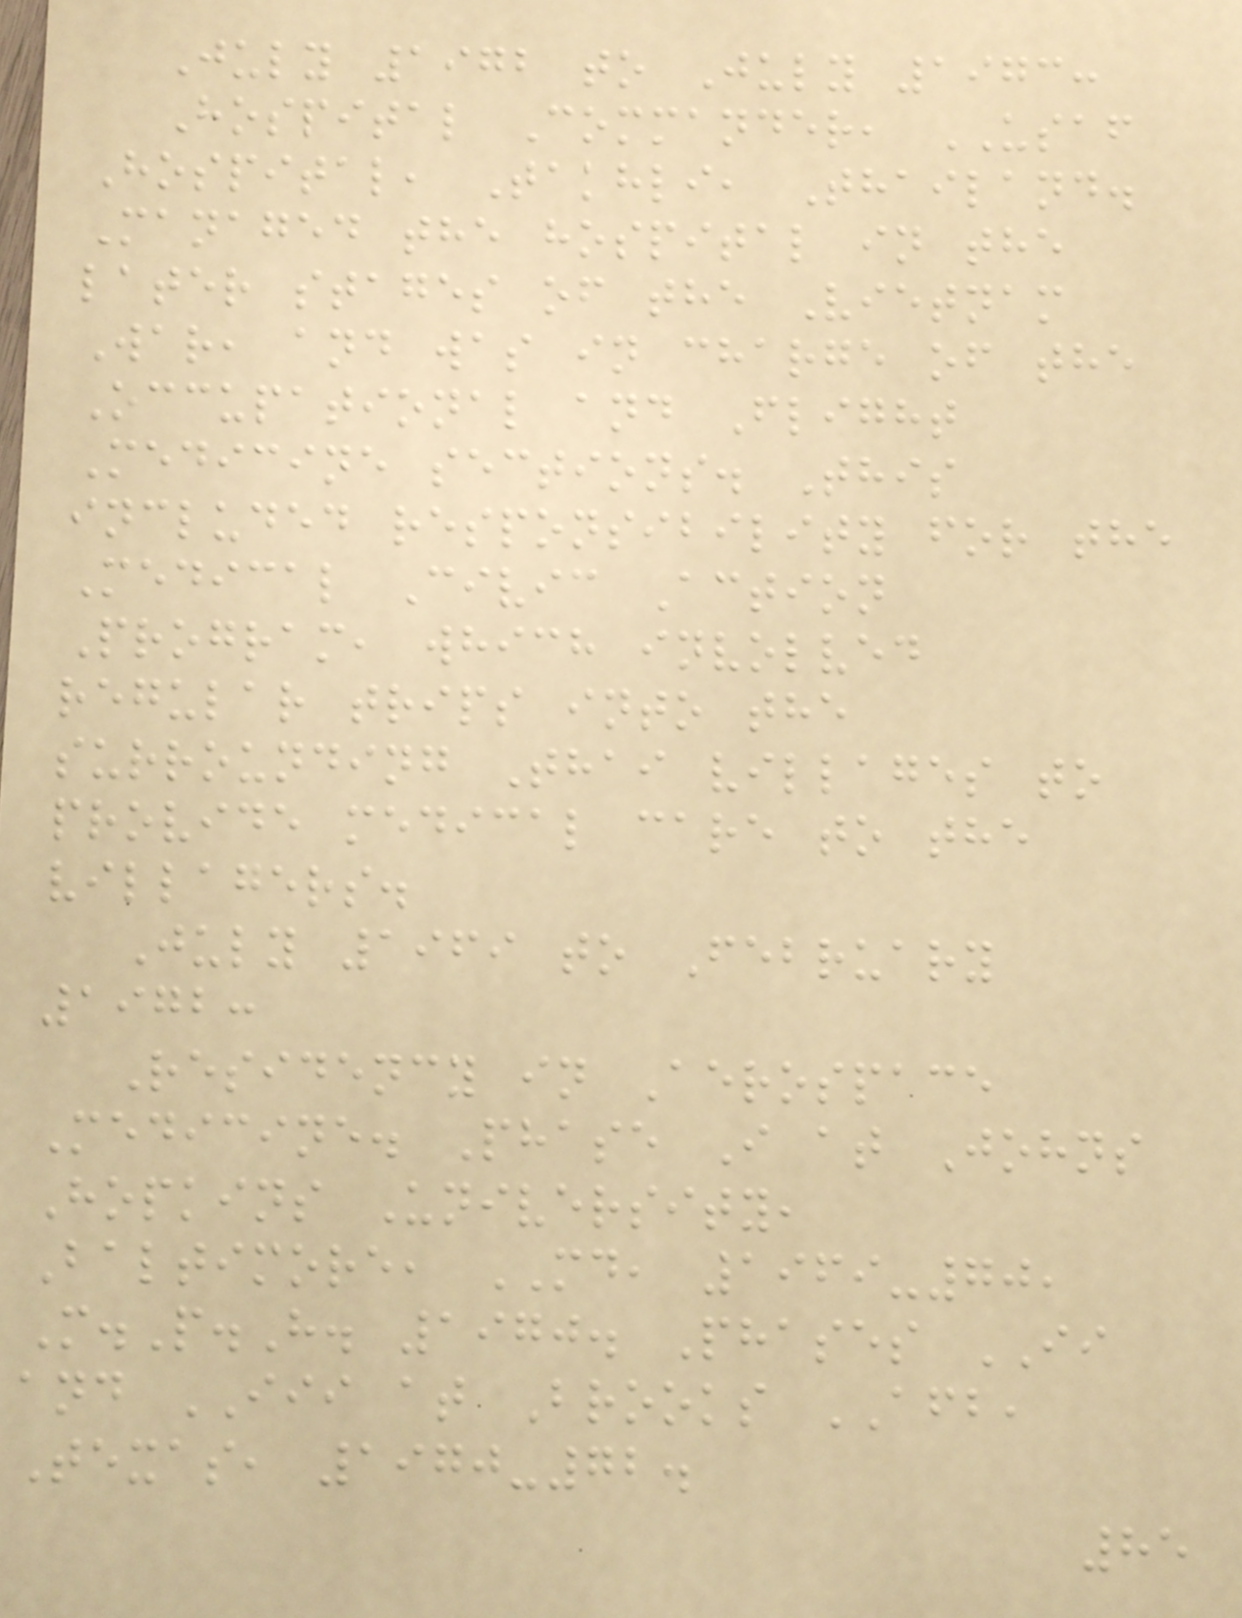July 1972 to July 1973:
Hospital Commander, USAF
Hospital, Takhli, Thailand.
Managed the hospital in the
later stages of the Vietnam
War, and was in charge of the
Occupational and Flight
Medicine sections. This
included responsibility for the
Medical Civic Action
Program, which involved
regular trips into the
surrounding Thai villages to
provide medical care to the
villagers.
July 1969 to February
1972:
Residency in Aerospace
Medicine. Phase I at Johns
Hopkins University,
Baltimore, MD, 1969-70,
M.P.H. 1970. Phases II
and III at Brooks AFB,
Texas, 1970-72.
85
